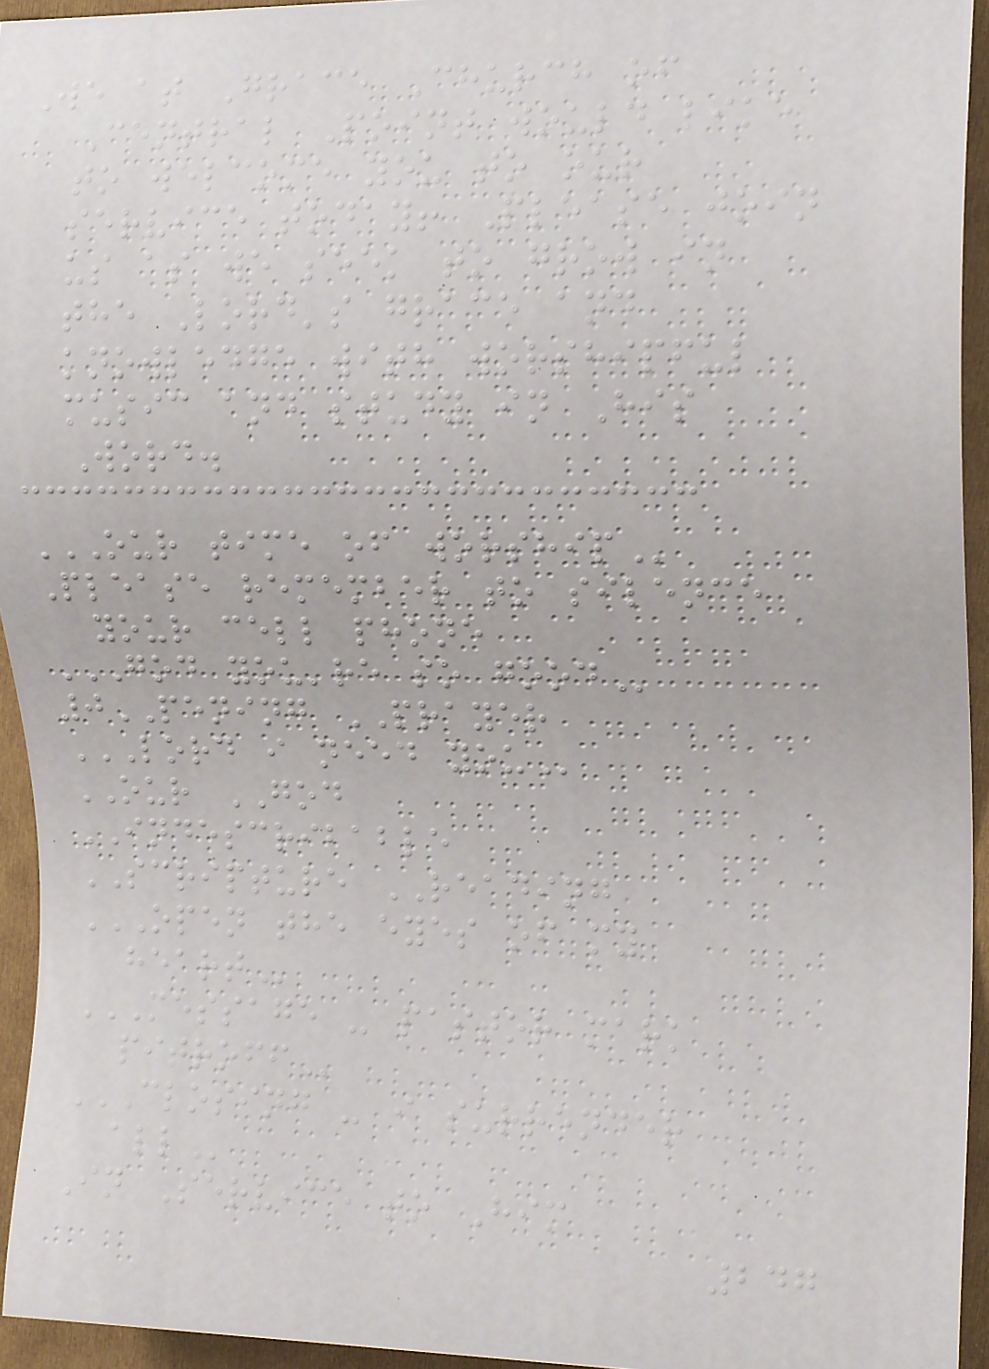We at Grace Church of
Central Point would like
to welcome you to our
service today! Please join
us as we seek to grow in
the Lord's grace and
knowledge with worshipful
music and study in His
Word.
OUR TIME OF WORSHIP
Please remember to silence
your cell phone
GOD YOU'RE SO GOOD
0PENING PRAYER
LORD I NEED YOU
OUR GOD
INDESCRIBABLE
SCRIPTURE READING
OPEN THE EYES OF MY
HEART
MESSAGE - PASTOR MARK
PITROFF
CLOSING - I SURRENDER
ALL
In Service to Him
247
